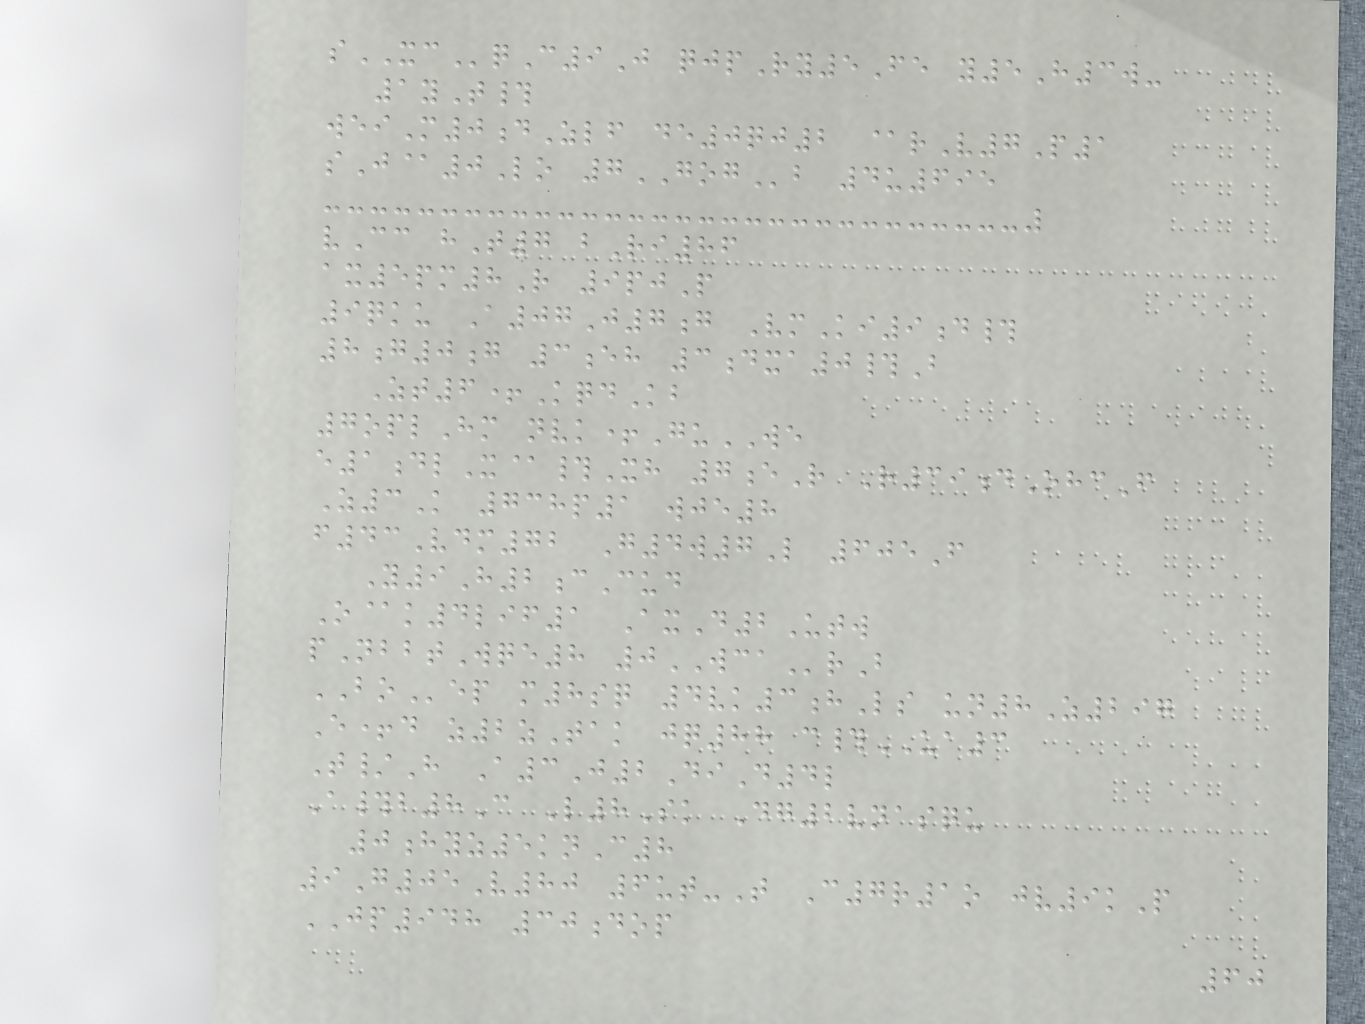sXCqC9J qjpRy5Fe y5H3w-
1yT#
weiM0dZlf de0qj2 @rV7P1
sJ@0Lo 7GOGb 4u695
vCc hT7 bRi86
ax5pm8R 9pjP
9qku A07J7g VmKi9d#
8g0g 3eh 3dxa0#B
Zt6+KqdKb
7oplHm nvk+GuWE
e1dlX@#Xh 7eR R39dOhcF
Z3K 738p1 wje8
f43Vdm72 G4w7L 605F
Y9H2cCud
O@k4lif1 AxD2Utw
pNbbtWqe8 0WCArB
BOep m8sq 4vk3hLs un8Z297
E+d z2zTak jq88 c#UA3
T/H A3J2DiD4l
A#b8C L8Sk Dg2vnasqu
0hyz5knC8
9G05V80 6ut-T C7r1o jv9kP
JP948 30dop
60
